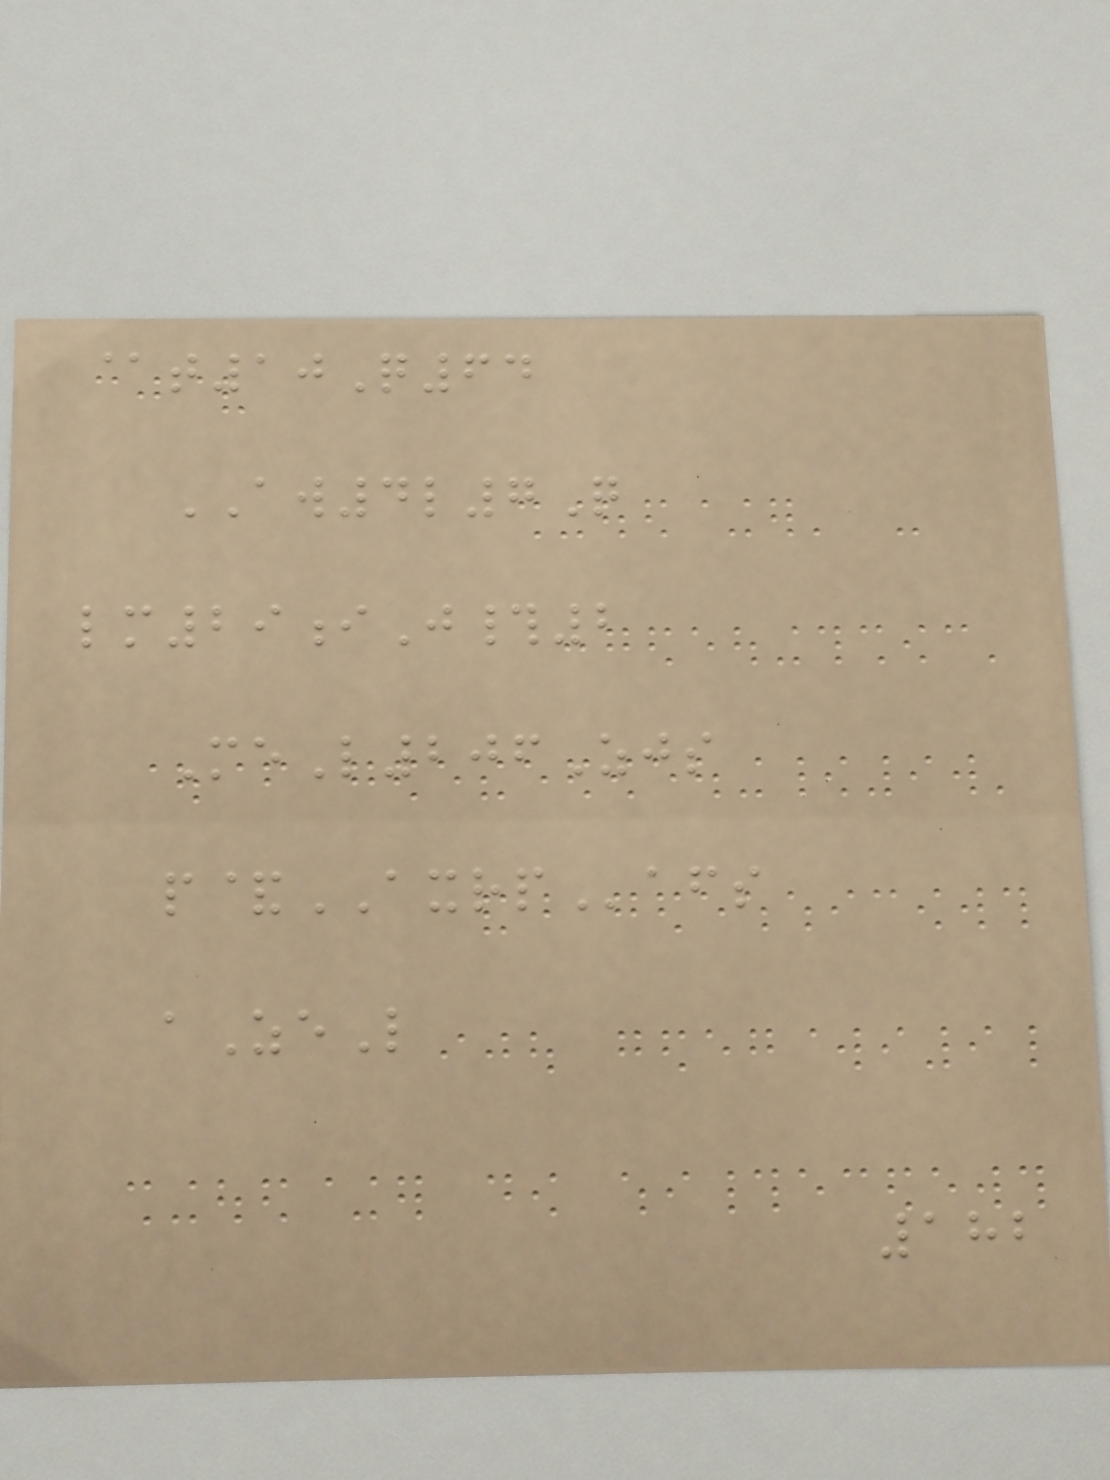@t10Q64
AW4l7Q
lm29iJ#2
MeL206Zjs
p&AXRPafs
aZeL
182
